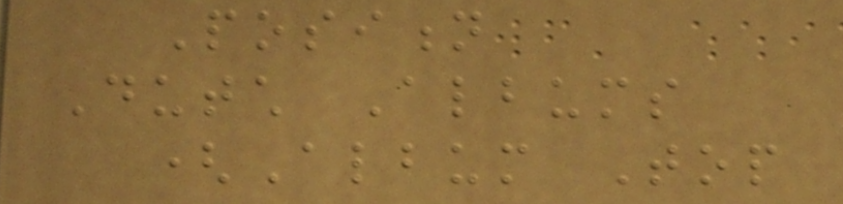Position
Dutch Albums
(Album Top
